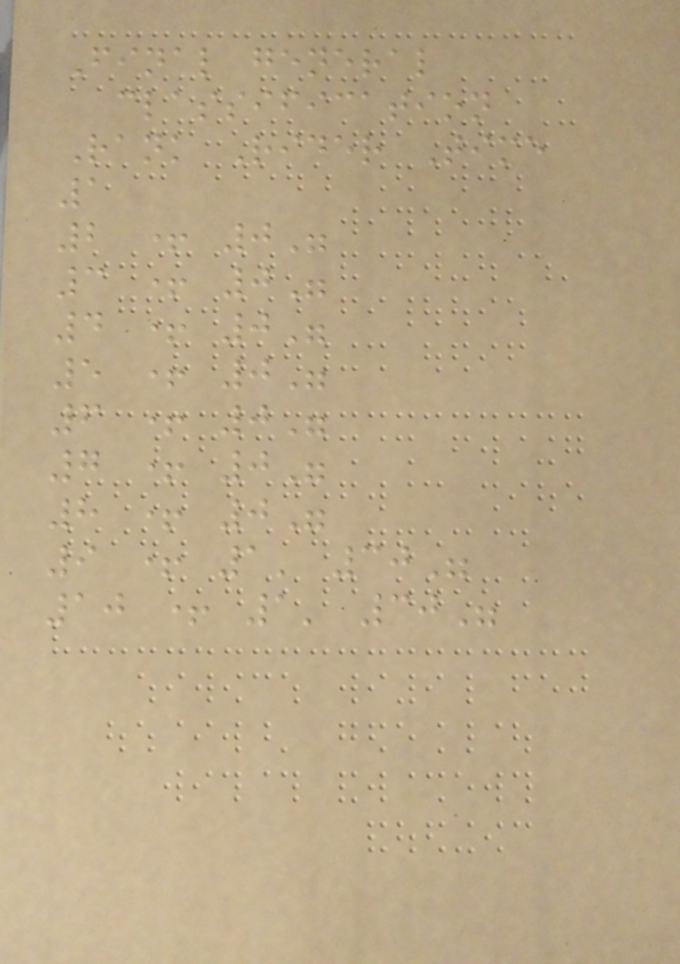Final general
classification
Rank Rider Time
1
2 + 0"
3 + 0"
4 + 0"
5 + 0"
6 + 0"
7 + 0"
8 + 0"
9 + 1' 30"
10 + 1' 30"
